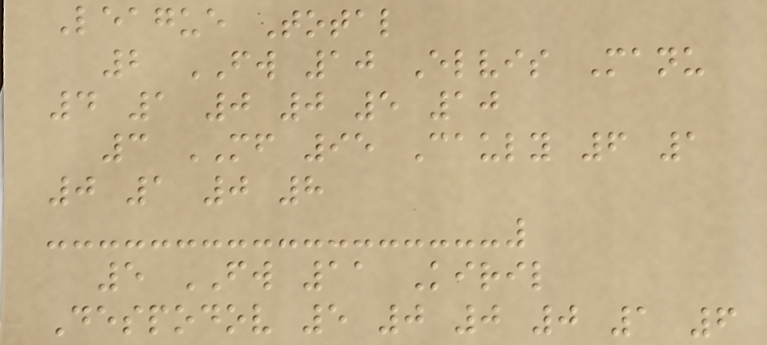League Total
2 FW 10 Elvis Manu
4 1 0 0 5 10
3 MF 95 Cauly 6 1
0 1 0 8
5 FW 11 Kiril
Despodov 5 0 0 0 1 6
